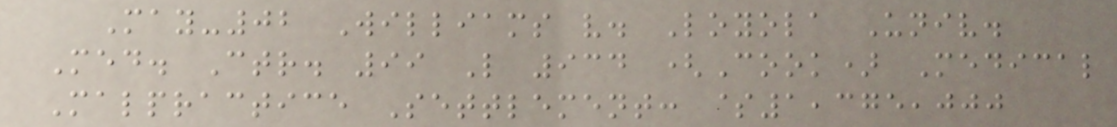May-02 Williams v. Loyola Univ.
Med. Ctr. 99 L 934 (Cook) Medical
Malpractice Settlement: $1,375,000
